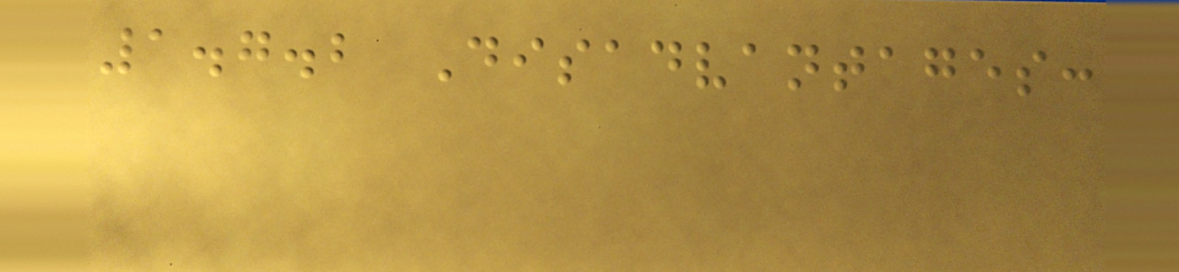1.7.2 Disadvantages:
